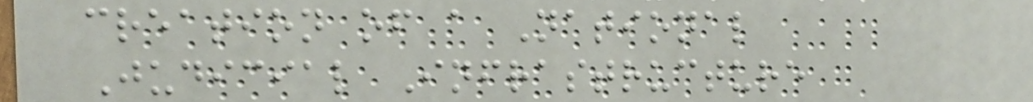creation of a National
Judicial Infrastructure
